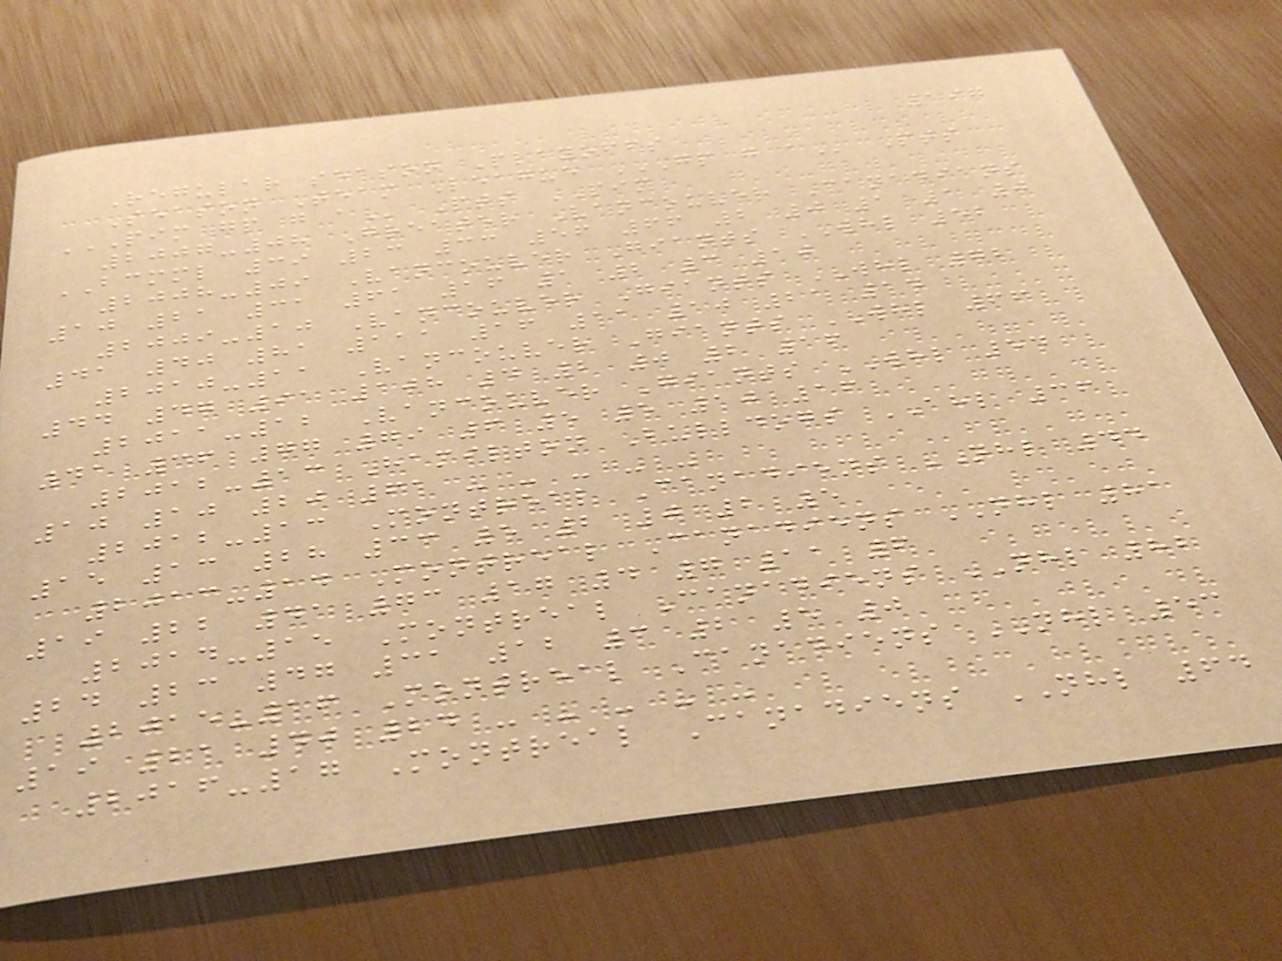197
Regular season Playoffs
Season Team League GP G A Pts
PIM GP G A Pts PIM
2007-08 Greater Vancouver Canadians
BCMML 39 23 33 56 66 2 0 1 1 0
2008-09 Vancouver Giants WHL 52
10 21 31 61 16 1 2 3 10
2009-10 Vancouver Giants WHL 72
41 40 81 111 16 11 10 21 14
2010-11 Vancouver Giants WHL 66
44 47 91 108 4 2 0 2 16
2011-12 Vancouver Giants WHL 54
41 36 77 79 6 5 5 10 16
2012-13 Hamilton Bulldogs AHL 36
10 10 20 61 - - - - -
2012-13 Montreal Canadiens NHL 44
15 13 28 33 5 2 0 2 5
2013-14 Montreal Canadiens NHL 81
19 22 41 73 17 4 7 11 6
2014-15 Montreal Canadiens NHL 82
24 23 47 31 12 3 2 5 0
2015-16 Montreal Canadiens NHL 53
19 21 40 24 - - - - -
2016-17 Montreal Canadiens NHL 64
